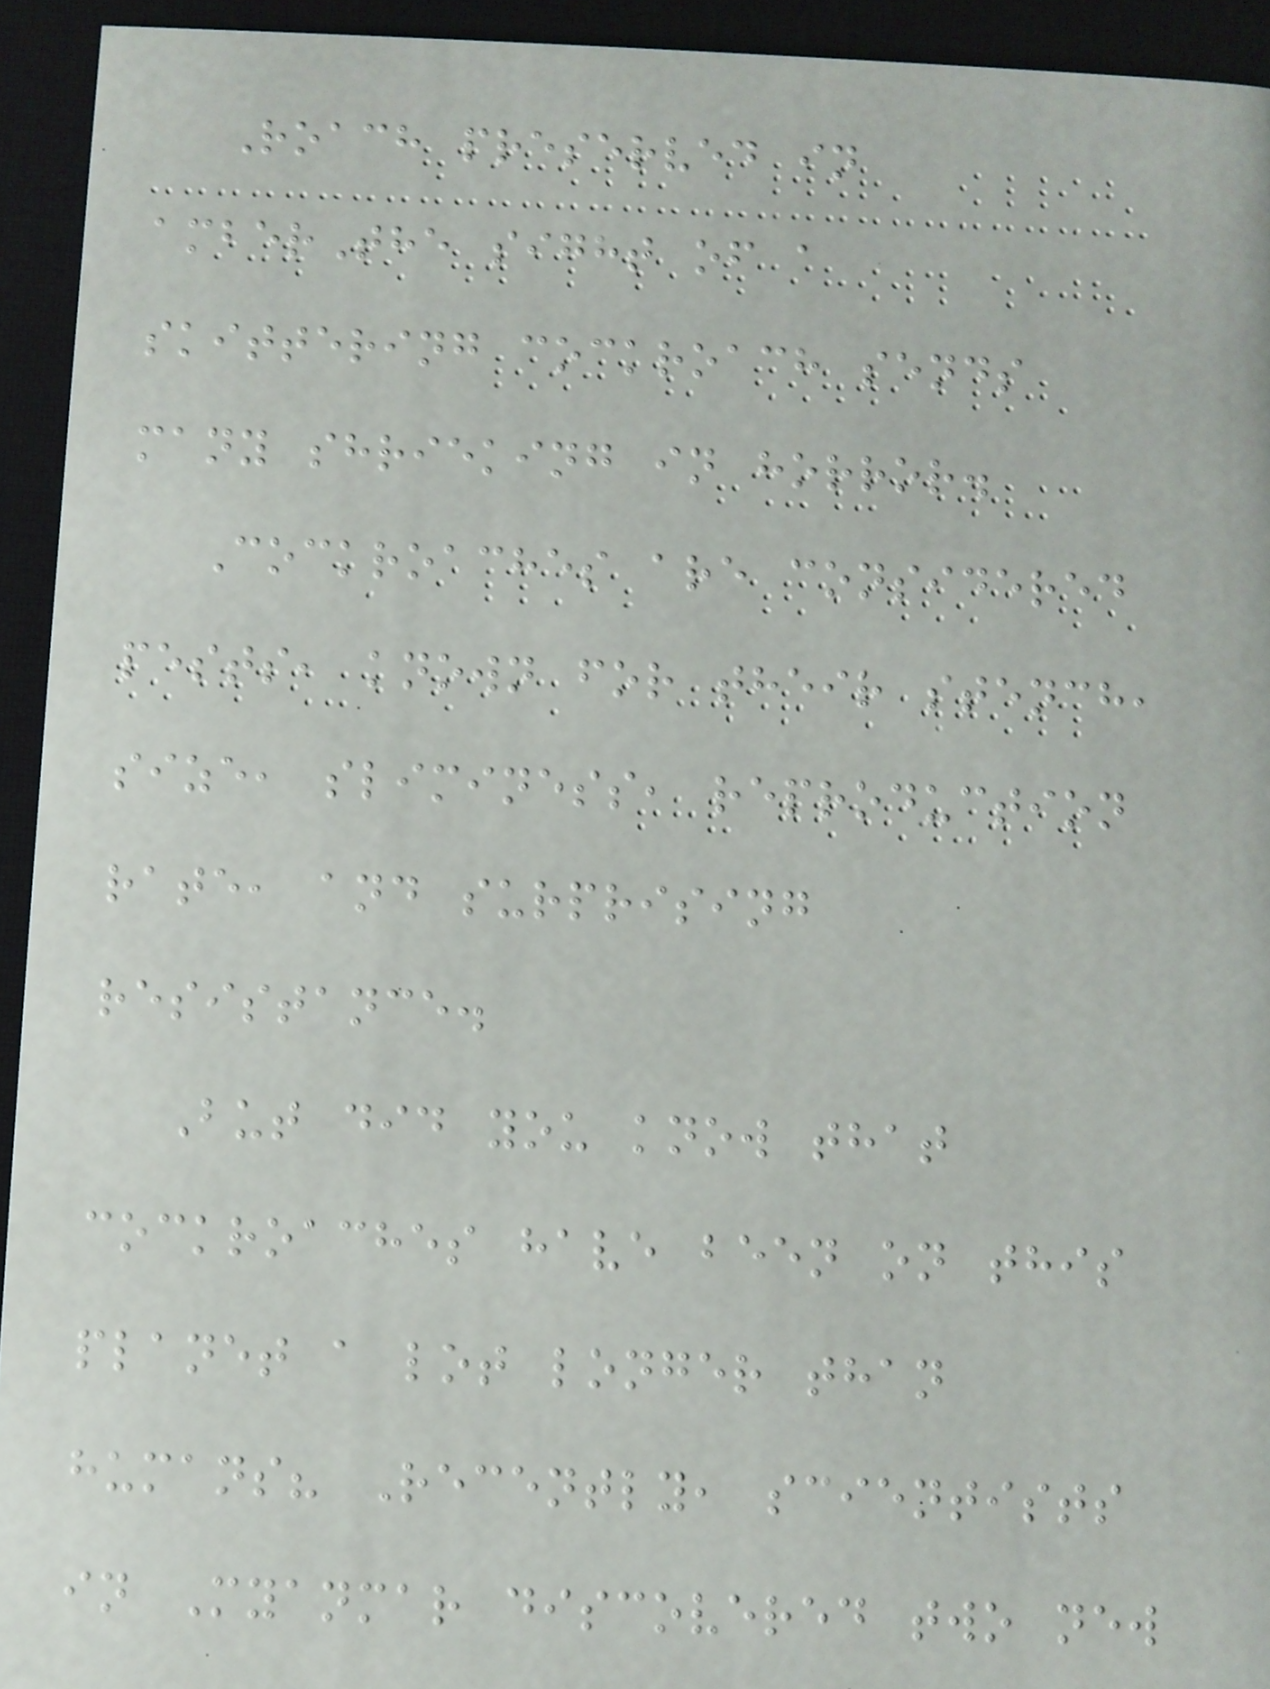Roach preserved in
amberThe sight of a
skittering cockroach sends
many shrieking in horror.
Cockroaches are considered
pests, known for their stench,
size, sliminess, reproduction
rate, and surprising
resistance.
But did you know that
cockroaches have been on this
planet a lot longer than
humans? Recently, scientists
in Myanmar discovered two new
